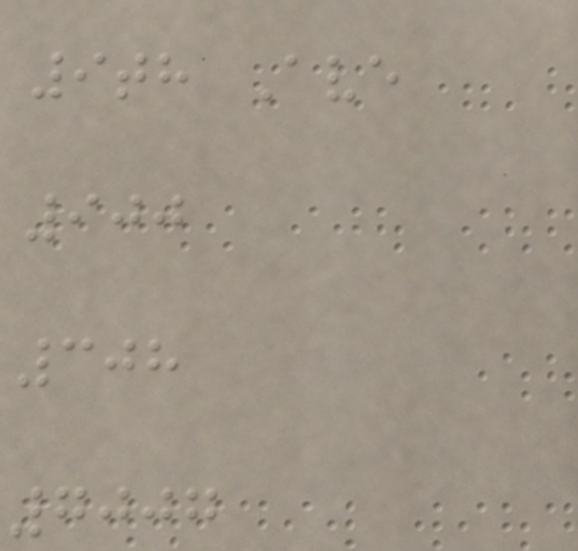9th Ave
900
308
7007
